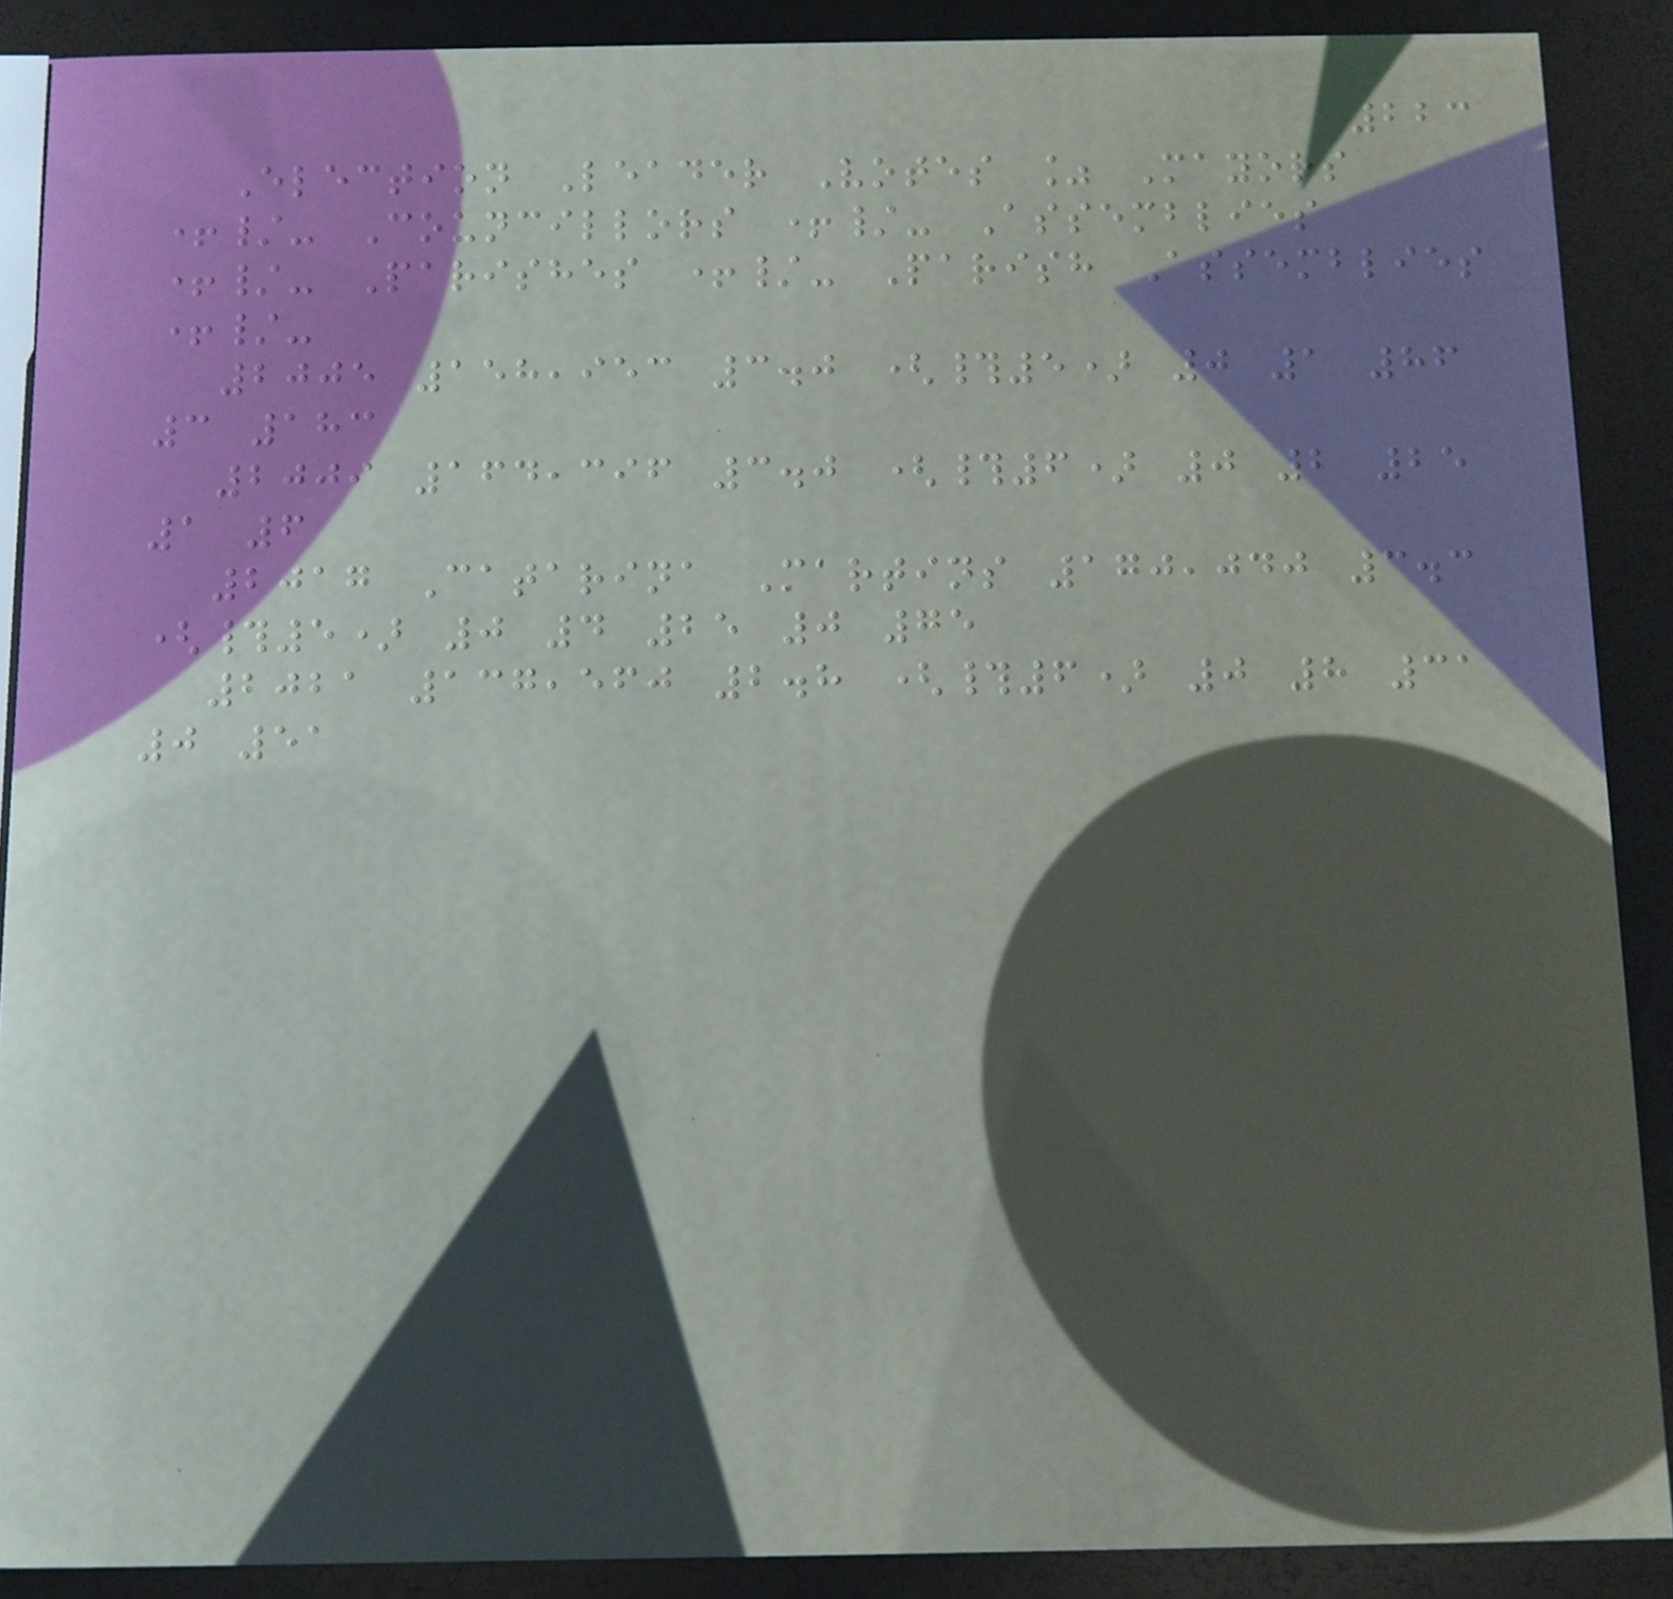223
Election Leader Votes % Mayors
+/- Councillors +/- Assemblies
+/- Parishes +/- Parish Assemblies
+/-
2005 158,953 3.0 (#5) 0 1 86
3 183
2009 164,396 3.0 (#6) 0 2 25
1 6
2017 Catarina Martins 170,040 3.3
(#5) 0 4 25 0 75
2021 137,560 2.8 (#6) 0 8 31
0 51
